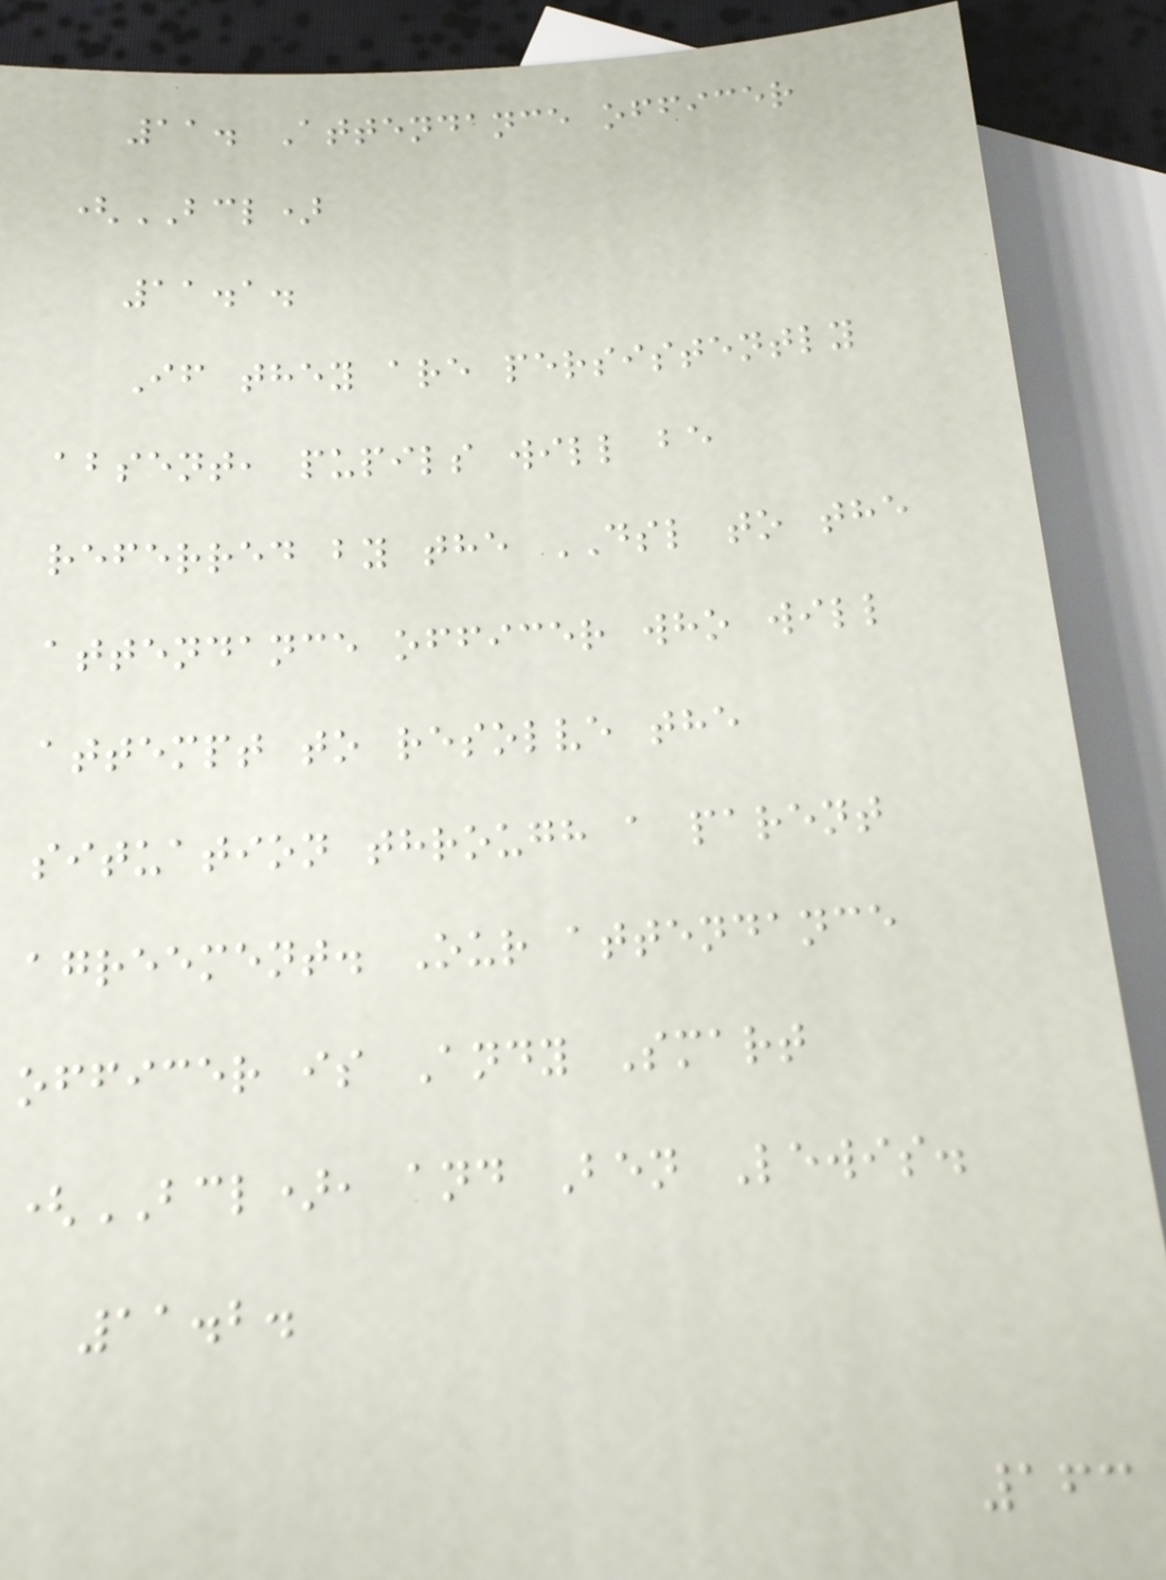11. Attendance officer
(BCL)
11.1.
If they are persistently
absent, pupils will be
referred by the DSL to the
attendance officer who will
attempt to resolve the
situation through a parent
agreement. Our attendance
officer is Andy Smart
(BCL), and Ben Lewis.
11.2.
163
